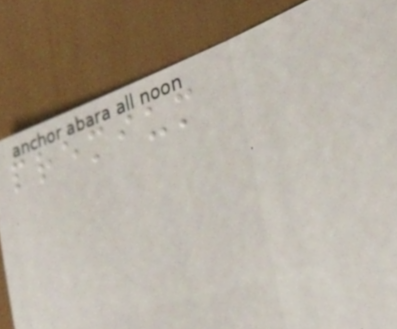premium
